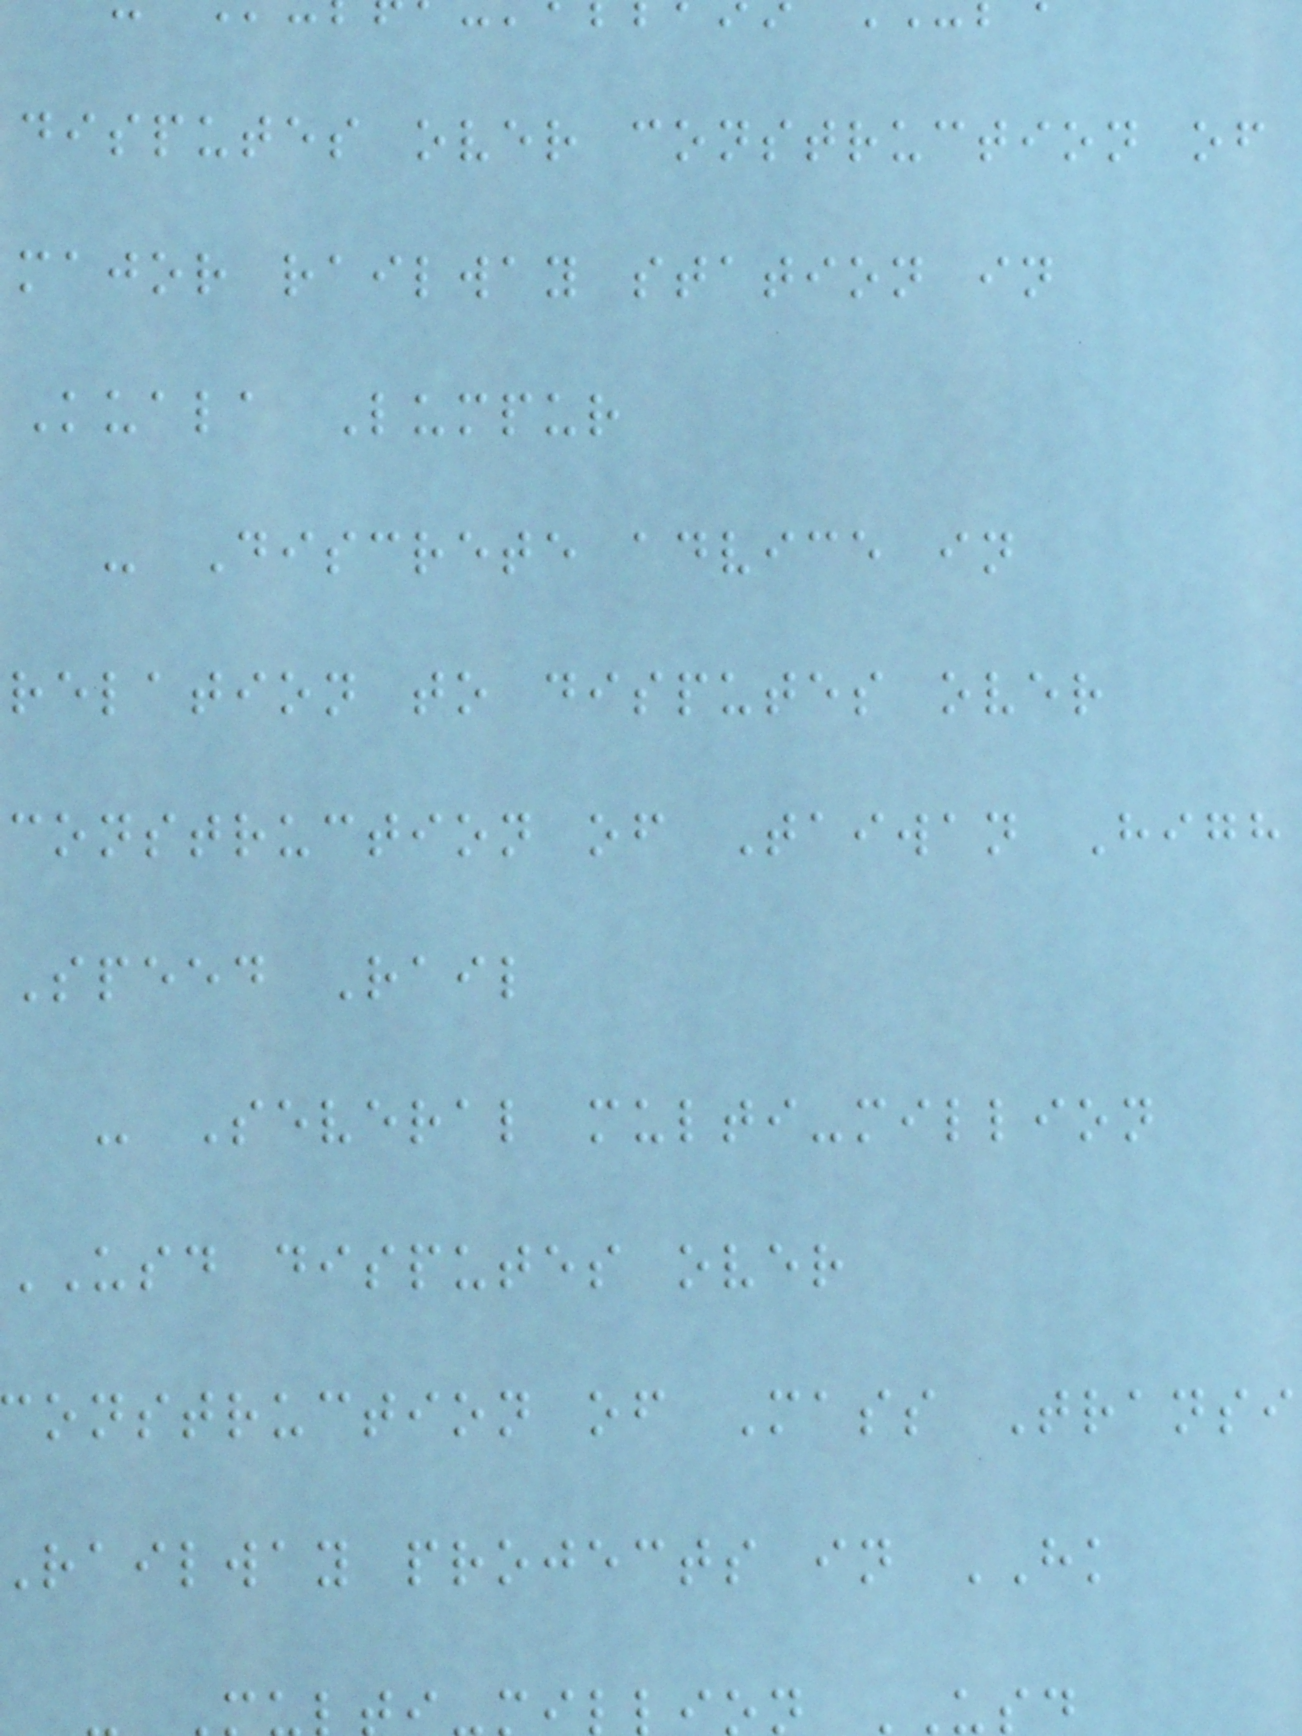disputes over construction of
major railway station in
Kuala Lumpur
- Discrete advice in
relation to disputes over
construction of Taiwan High
Speed Rail
- Several multi-million
USD disputes over
onstruction of Mass Transi
railway projects in HK
